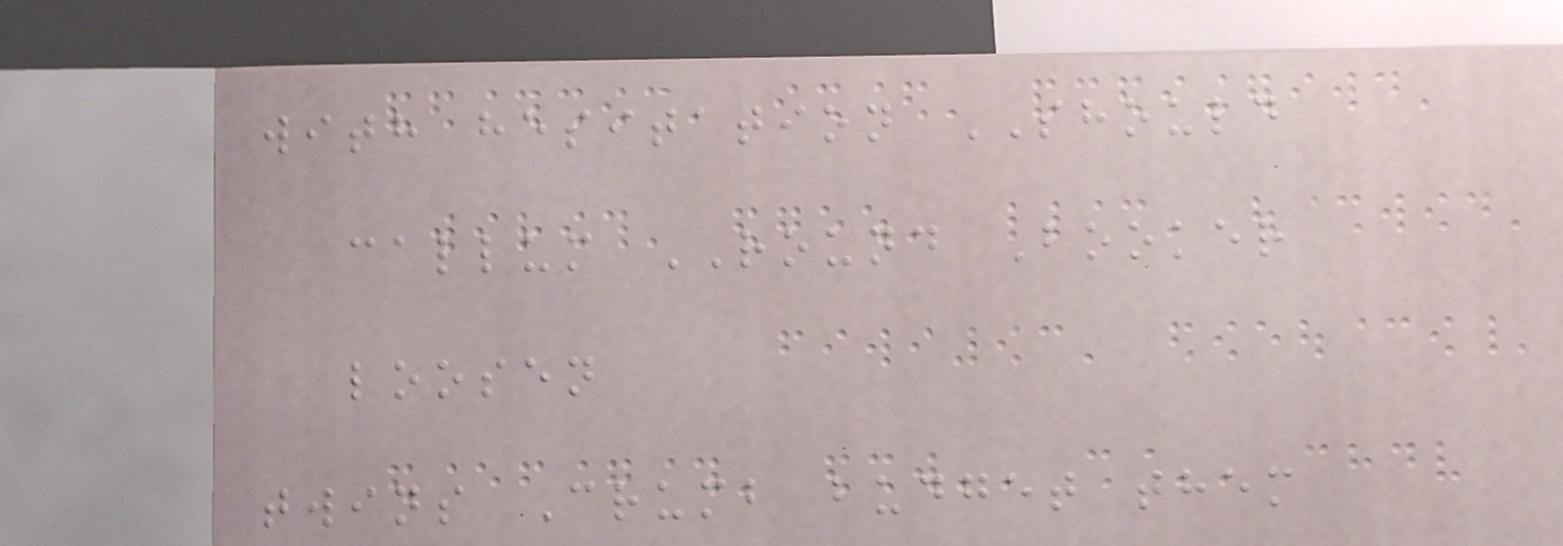with hesitation SHOULD
callum ROUND Booker
loosen
twins Crumb budget them
